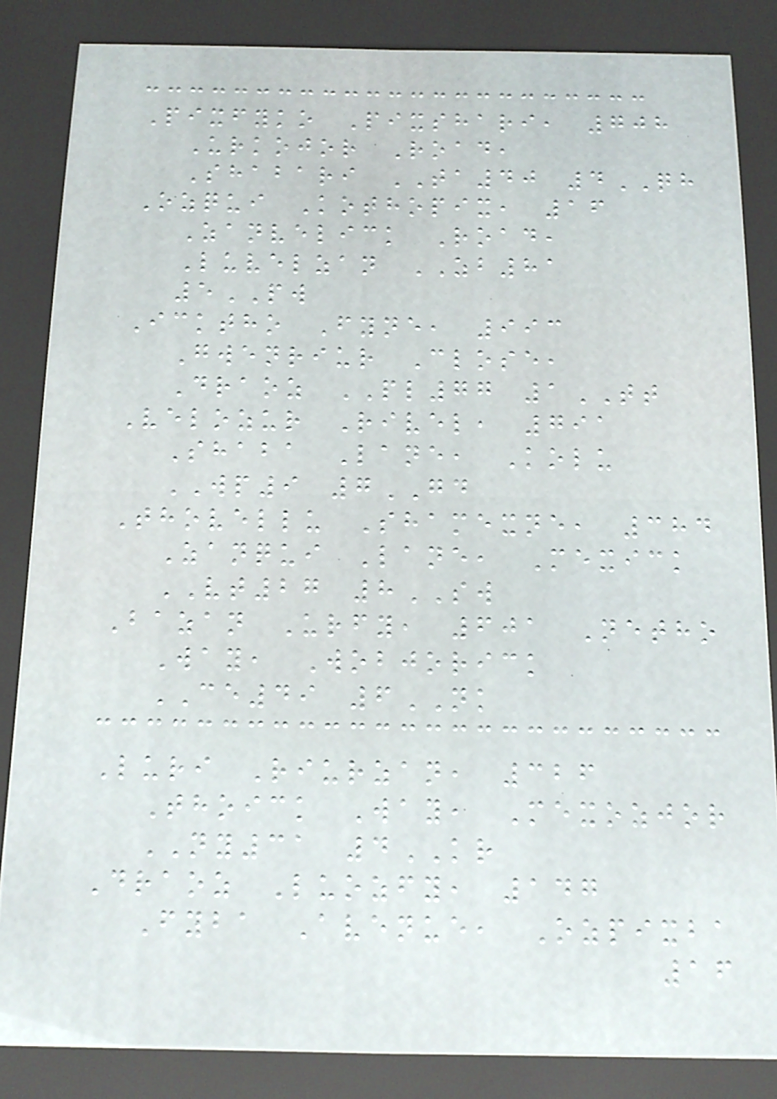Pixfyko Pixshari, 708
Urkojor Road,
Shabari TA40 4QH
Ozqui Kothopix, 16
Zanvelick Road,
Luvelzan ZB81
5PW
Icktho Fyne, 993
Gwenriur Close,
Draoz PL77 1TT
Velozur Rivel, 791
Shaba Lane, Kolu
WP9 7GD
Thovellu Shamexne, 384
Zanqui Lane, Mexick
VT27 8SW
Bazan Urfy, 601 Netho
Way, Wobjorick
CE49 6NK
Luri Riurzan, 326
Thoick Way, Mexozjor
NY31 4KR
Draoz Luozfy, 147
Fyba Avenue, Ozpixba
16
